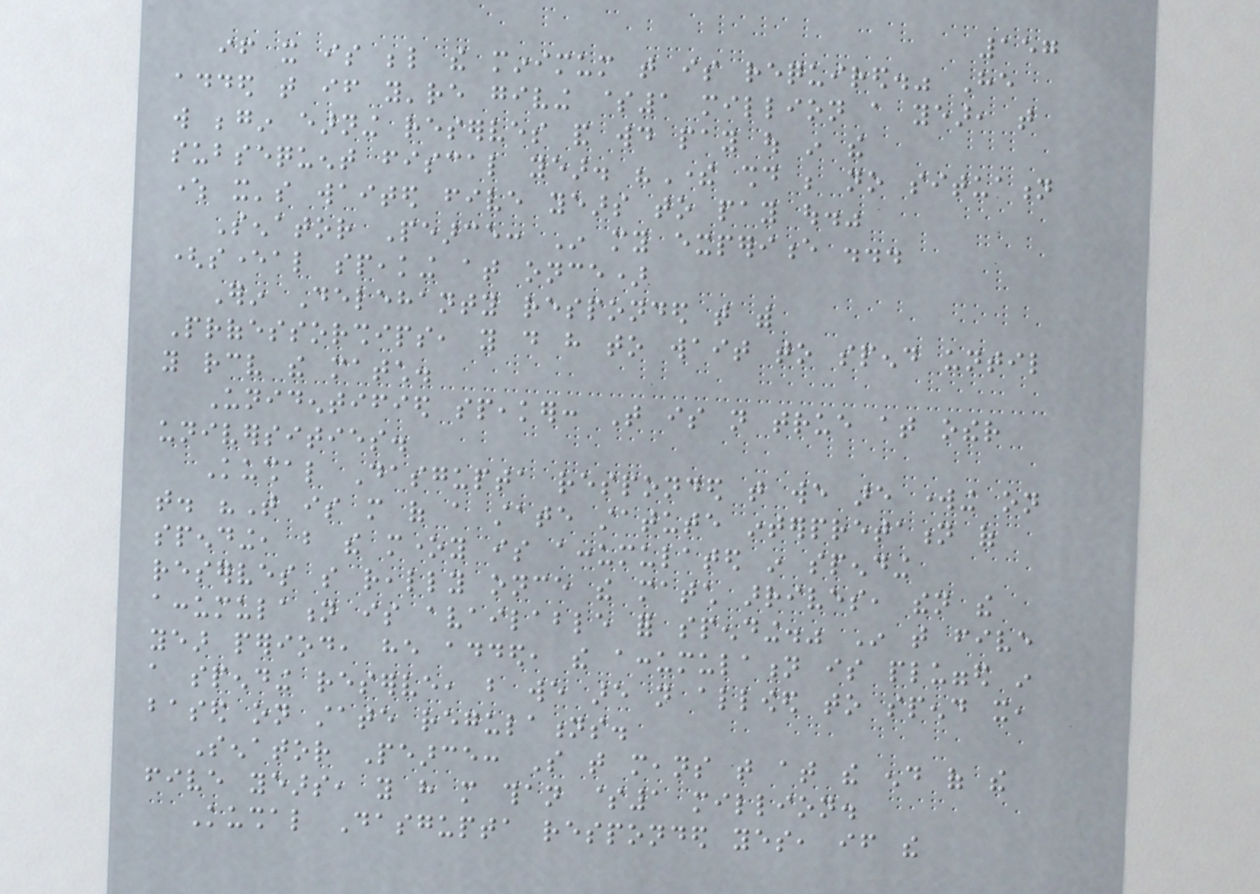157
if it is below the minimum that is required." He
added that if you're giving $1 million a year, that
will begin earning reserves and would pay out in the
subsequent fiscal year. "There should be no situation
where it's waited five years to pay out."
Senator Pearce: In my experience ...
(several speaking at once)
Erin Delehanty responded that with
Professorships, you do have to wait to spend until
you receive the match.
Unidentified speaker: That is not true at other
universities.
Kushal Dasgupta responded that we are working on
that. "That is more of a state statute interpretation of
spending, but the money is accumulated in spending
reserves so really once the match arrives, then the
accumulation is available for spending." In that five
year period, he added, the accumulation is plugged in
a spending reserve, but we are not allowed to spend it,
based on state regulations.
Senator Pearce: So that means that at the end of the
five years, you have more than $1 million.
Kushal Dasgupta responded yes, if the
